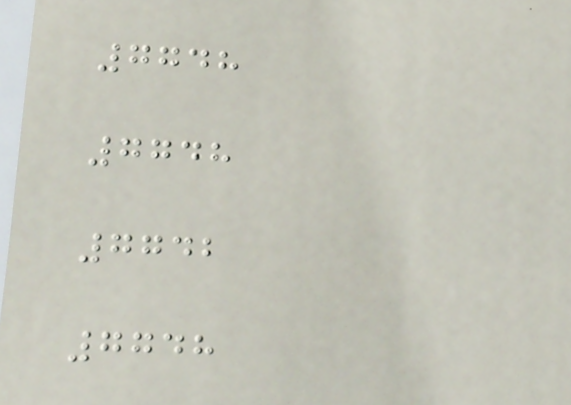7748
7748
7742
7748
